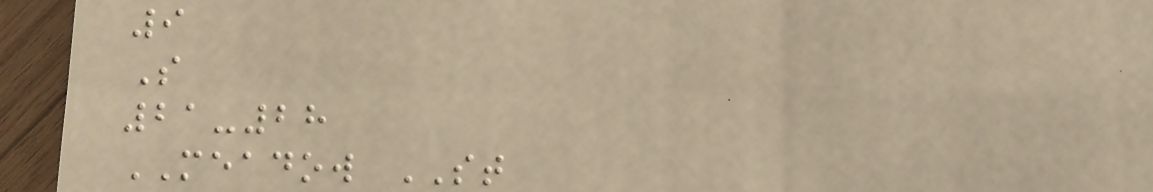9
S
21-28
MEADOW ST
